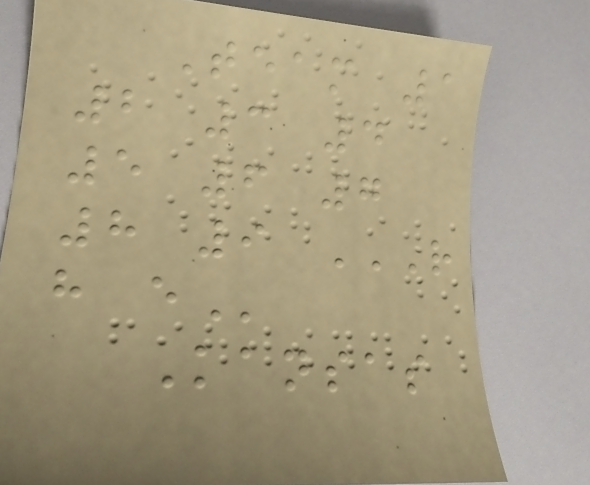Team 1
2 3 4
5 6 7
8 9 R
H E
Kansas
